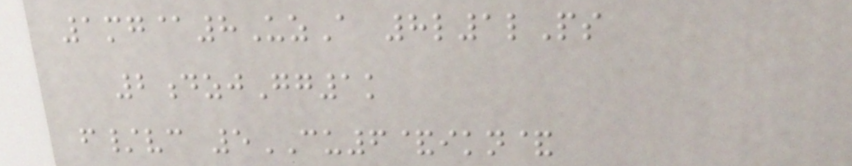1mg@8UzA 8l1lPs
2dzjGg1k
f/vc 5CU6&ikn&
